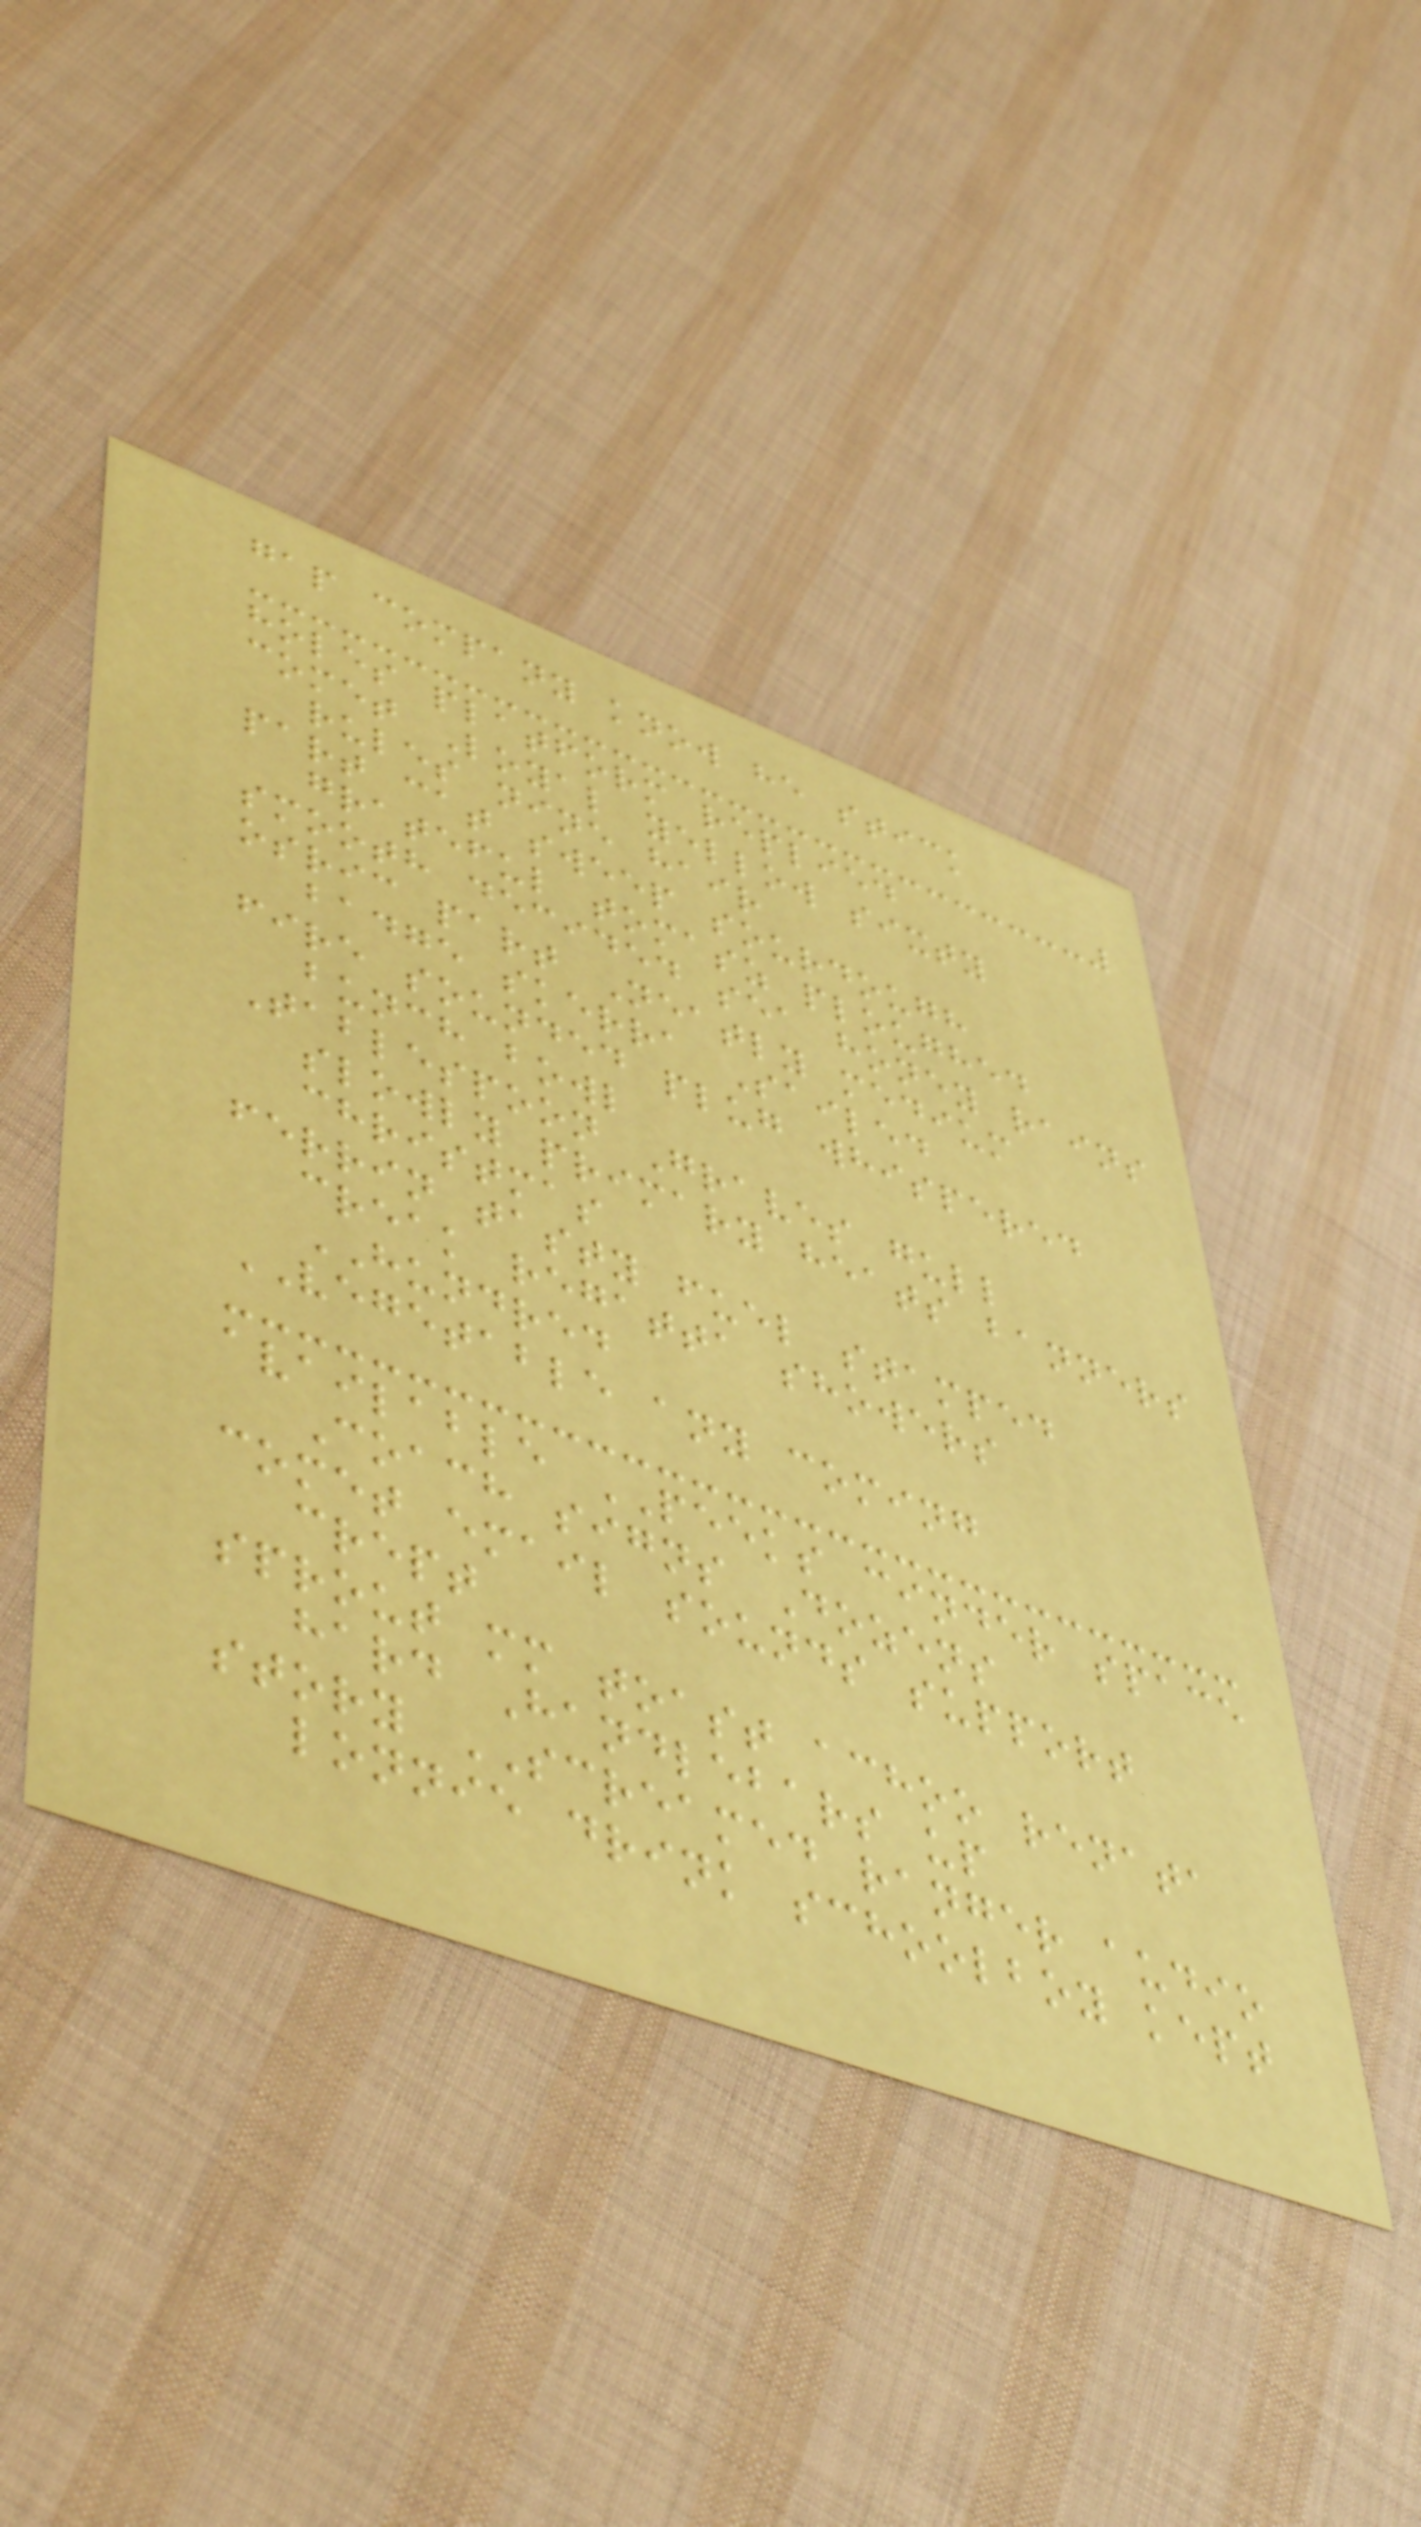gap company know he stick
holes platform replied
comet Loyal yellow sixty
rules nine hair
part cat sweep sourdough
grateful tomasz ploughed
smooth decided sea honey rains
osric part Neatly medium
badge skerra Sailed
fire sounded plug whispered
bunch bowl
Tablespoon Graves gull
slowly primary heats banners
christmas
ferrin tasty fuel stamped
creak regatta showers
HUNDRED
VEGETABLE any coming
available PEEKS cinder space
Coach signs Dozens
comet email sounds support
crept
sprout mm toast achoo renata
hard Handlebars up
story SCREAMED ranger audio
lonnie drink schoolboy kept
